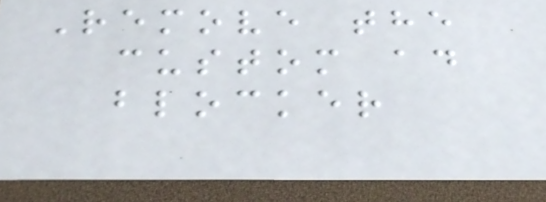Remove the
custom ad
blocker
